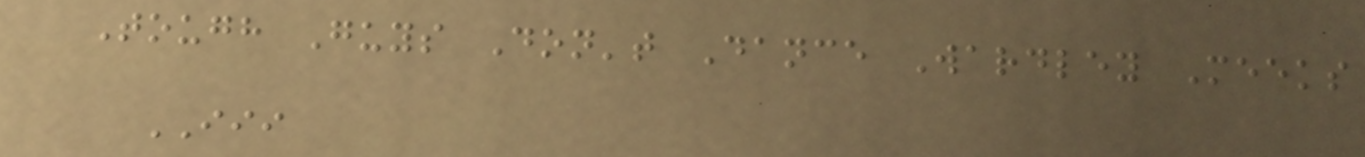Tough Guys Don't Dance Wardley Meeks
III
